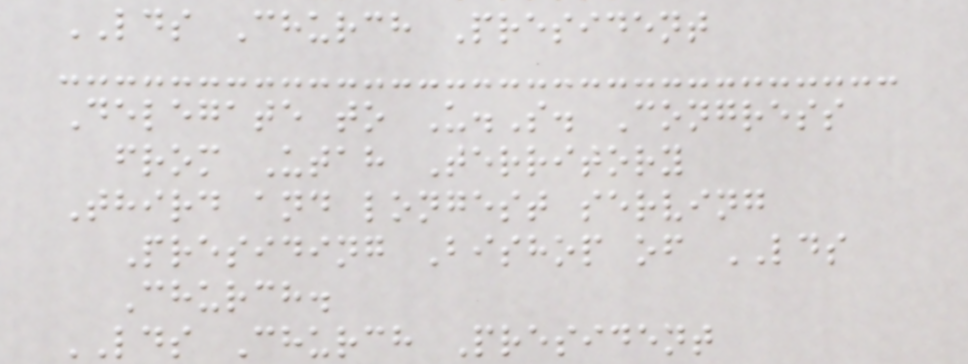LDS Church President
Delegate to U.S. Congress
from Utah Territory
Third and longest serving
Presiding Bishop of LDS
Church.
LDS Church President
